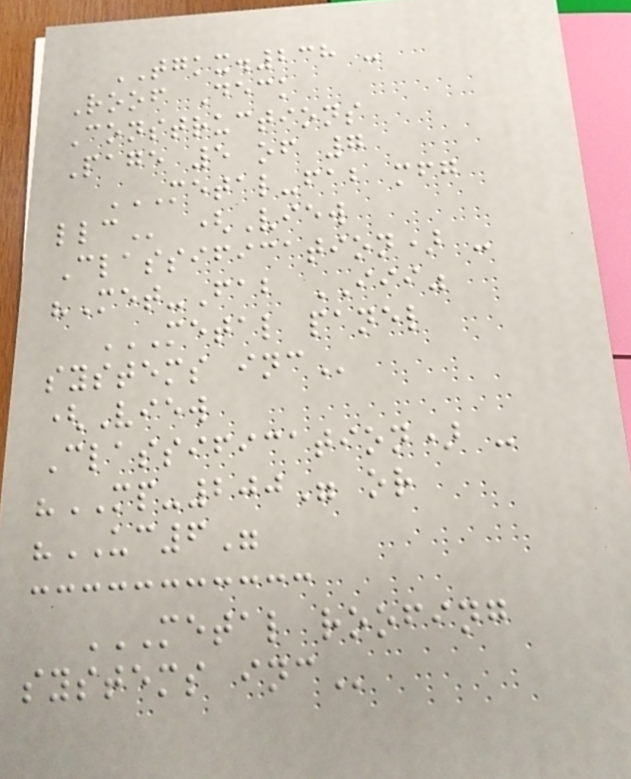TGKX.238 -
Roof Deck
Constructions
Page 5 of 7
METAL-FAB MFG
LLC (View
Classification) -
"Met-Fab III"
METAL PANEL
SYSTEMS INC
(View
Classification) -
"MP-200" or
"UC6"
METAL ROOFING
SYSTEMS INC
